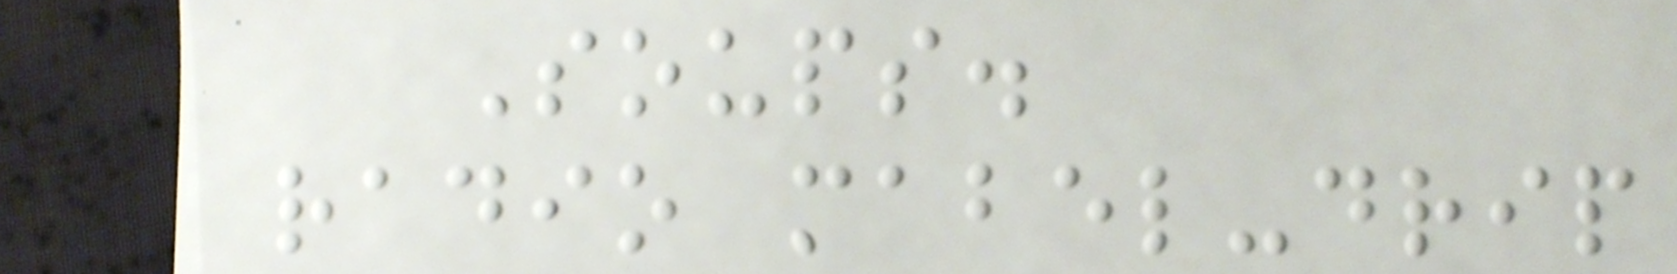Soups.
radio mabel-drip
